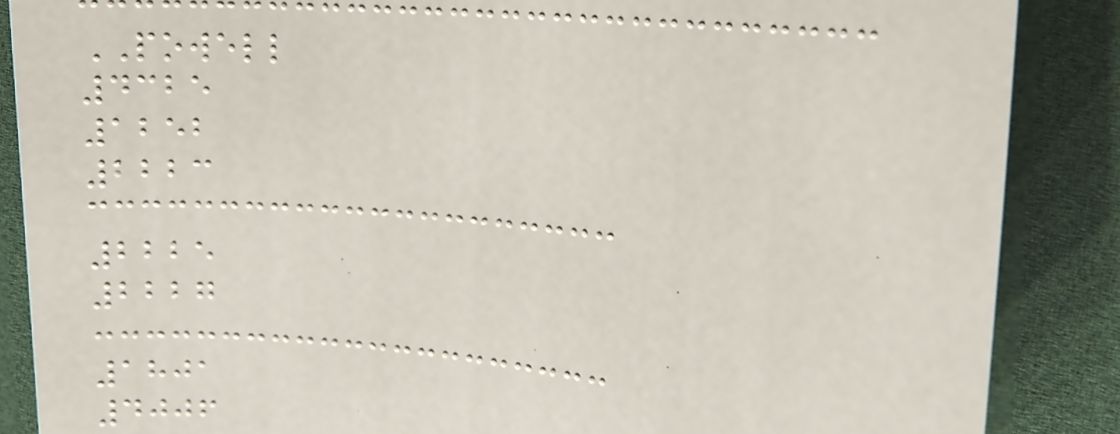POWELL
4325
1252
2223
2225
2227
1801
4006
